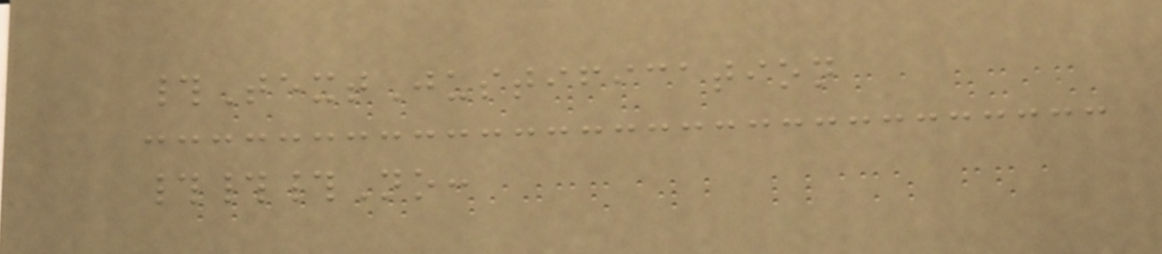#TextJustification
###No:
